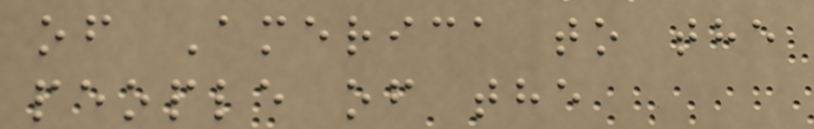of America to the
people of the
